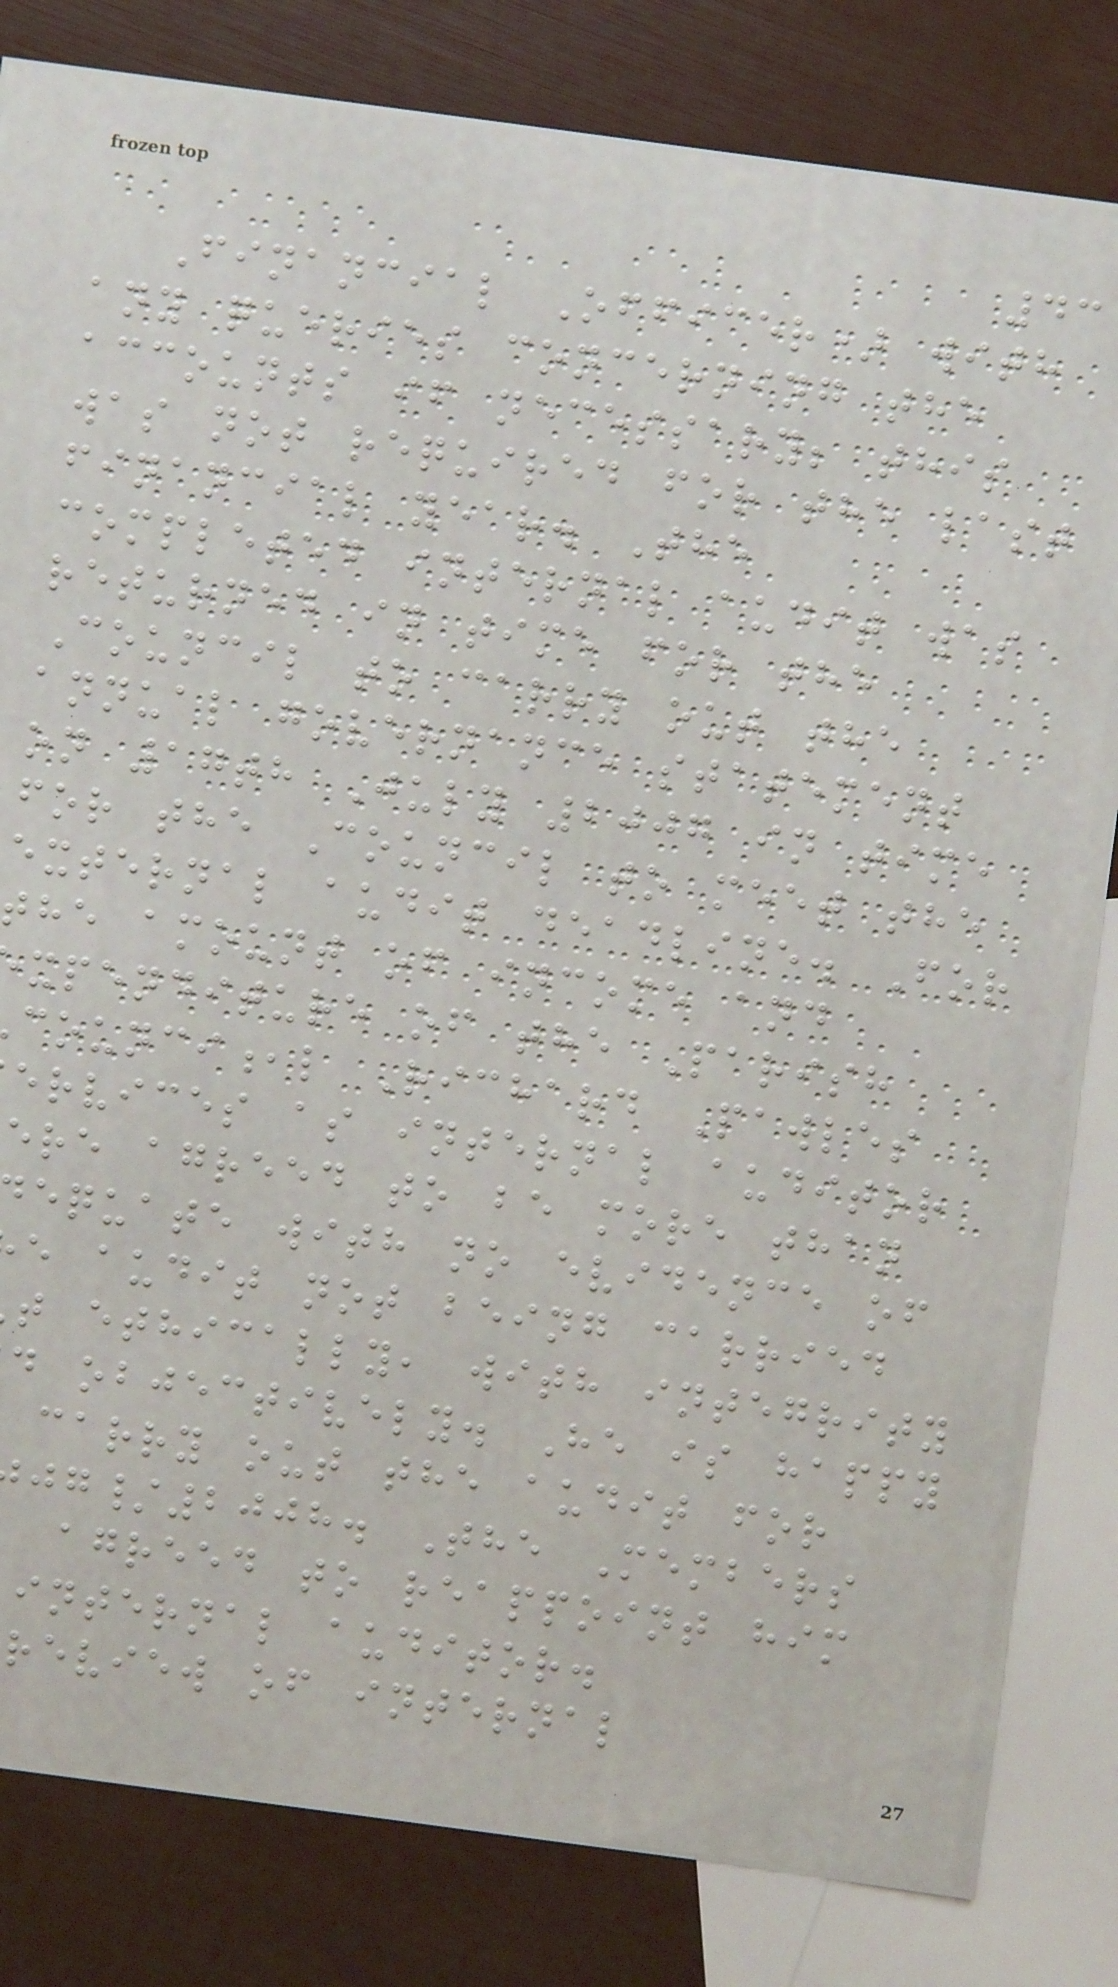43
Financial Officer) with
any queries concerning the
accounts if necessary; this
was not required for the last
financial year. The
completed internal audit was
returned in time for the
Council to carry out the
annual governance statement
on 17th July 2007 in time
for the Council to meet the
external audit deadline. For
the amount of income and
xpenditure of the Parish
counci,l Richard Pawles
ervices as internal auditor
ere agreed to be more than
equate with no evidence of
e audit not being carried
t ethically, with integrity
d objectively. He is happy
carry out the audit for
/2008. The Members
agreed to reappoint him
internal auditor.
review of internal
